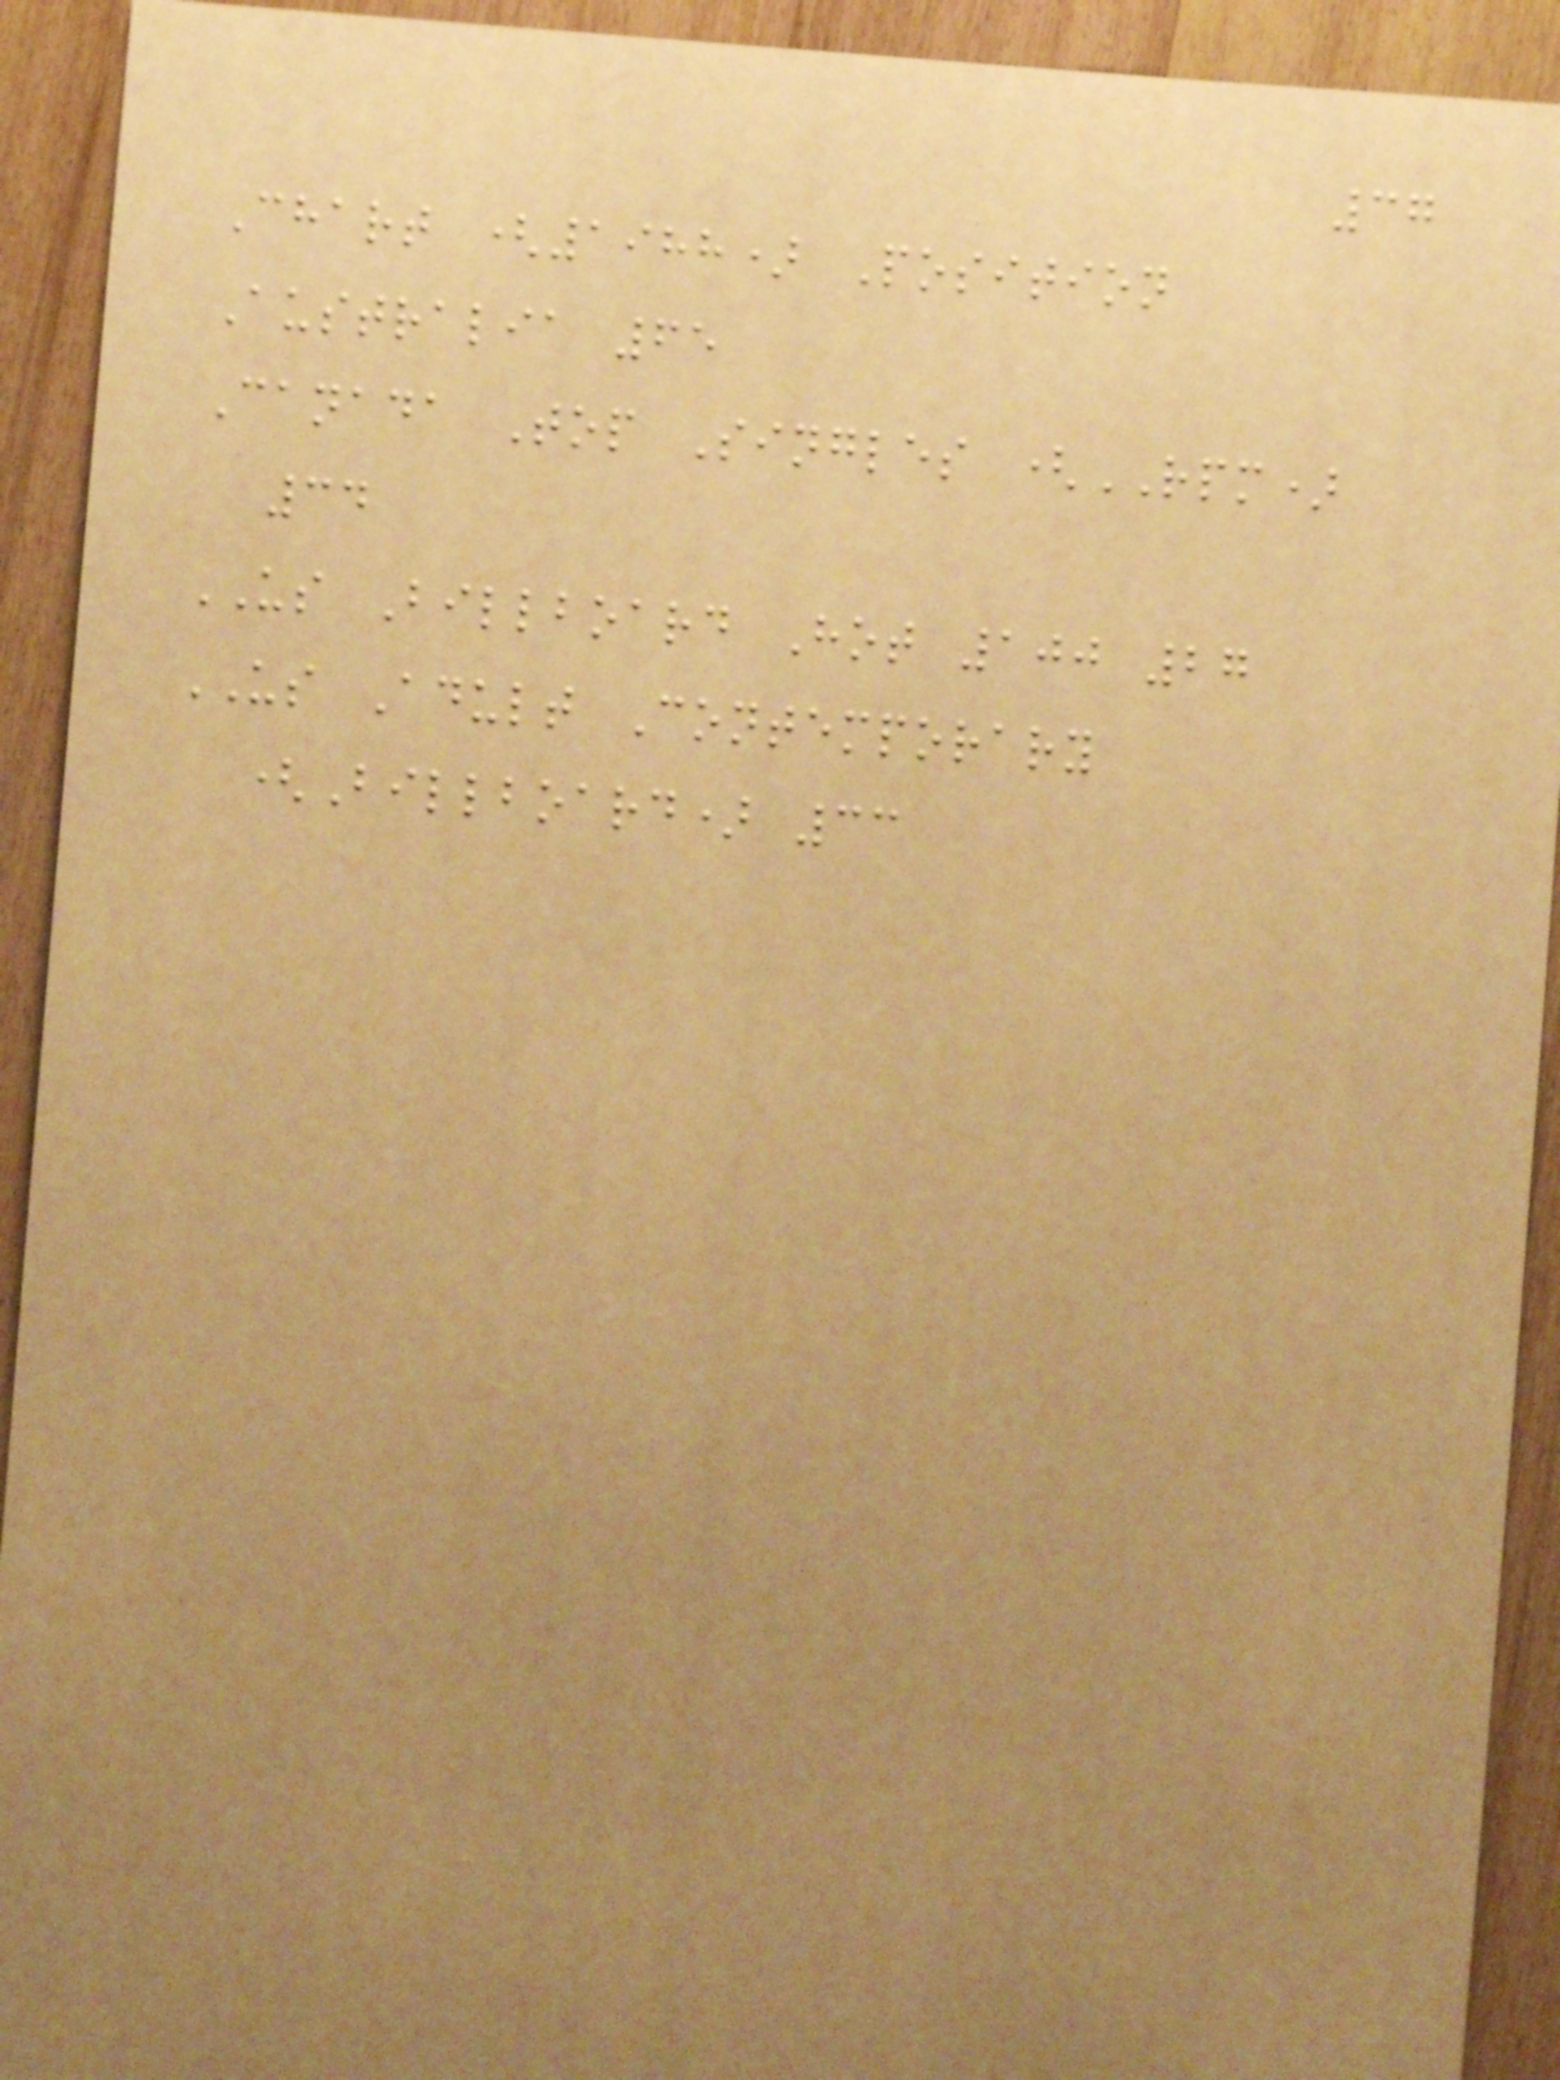37
Chart (1988) Position
Australia 65
Canada Top Singles (RPM)
34
US Billboard Hot 100 27
US Adult Contemporary
(Billboard) 33
